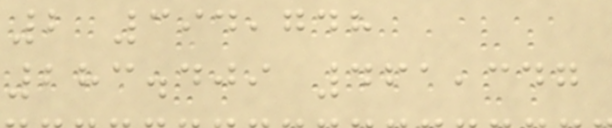2 394,748
283.409 461,347
